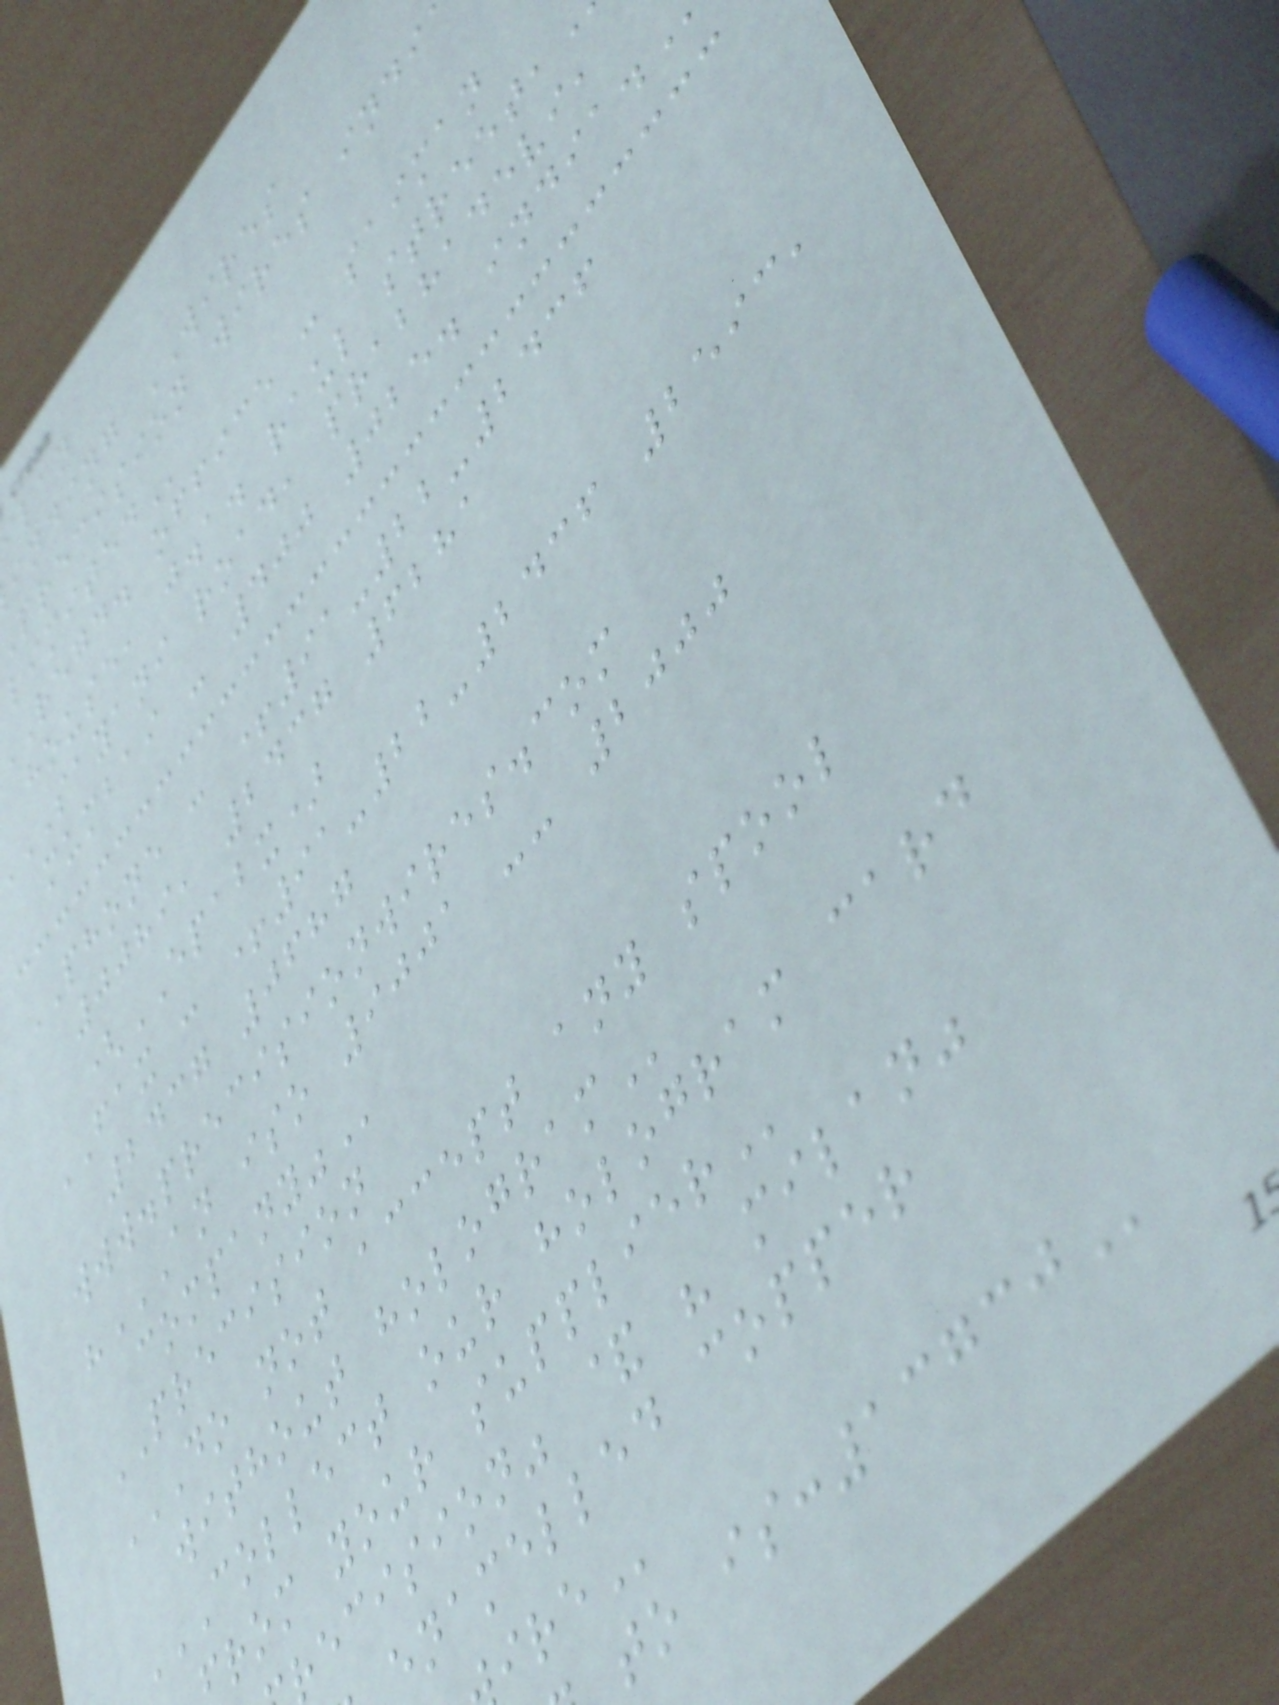inding WIRES
precision wires
regd. office : saiman
house, j.a. raul
SAYANI road, prabhadevi,
mumbai - 400 025.
PHONE : +91-22-2436
0089, 2437 6281
(EPABX)
FAX : +91-22-2436 2593,
2437 0687
www.precisionwires.com
"AN ISO 9001 -- 2000
PRECISION
DO NOT ACCEPT ANY SPOOL
without
COLLECT OUR HOLOGRAM CARD
rom your
recision" &
enamelled copper
